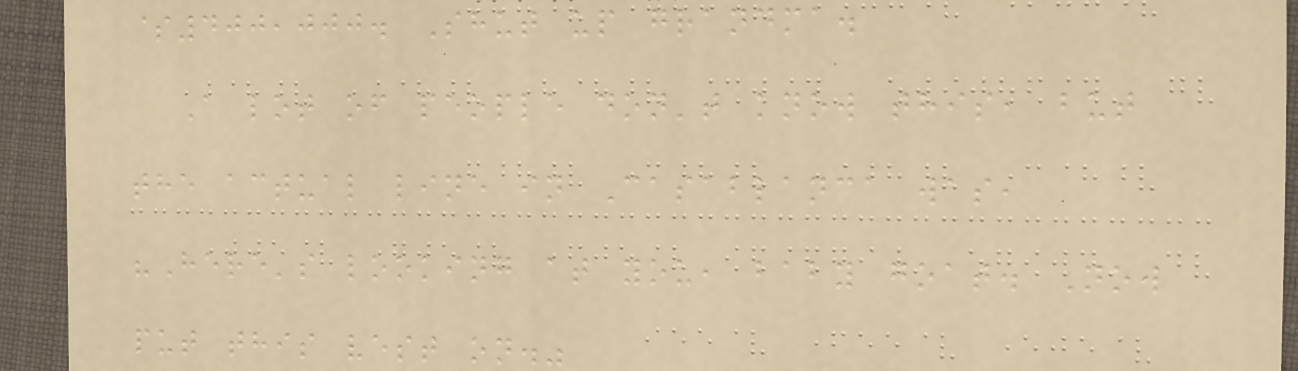$400,000. Shut up grandma.
A lot of people don't know this, but
the actual line in Casablanca was,
"Here's looking at you, baby goat. Now
put this vest on."
